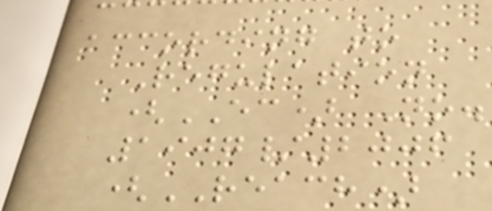according to
Regulation
(EC) No.
1907/2006
(REACH)
